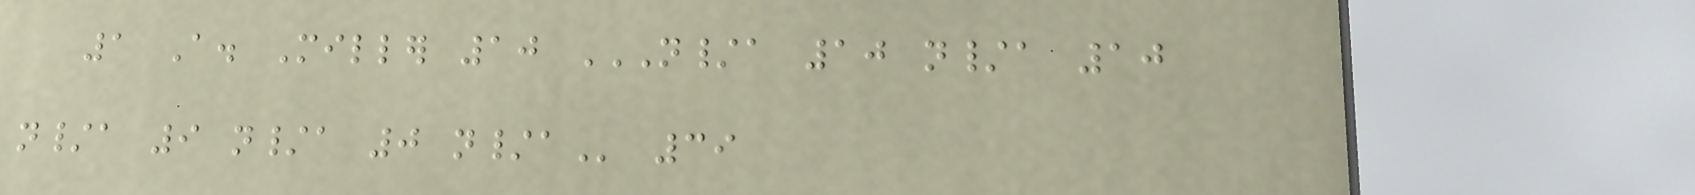1 A. Miller 10 N/A 10 N/A 10
N/A 9 N/A 0 N/A 39
